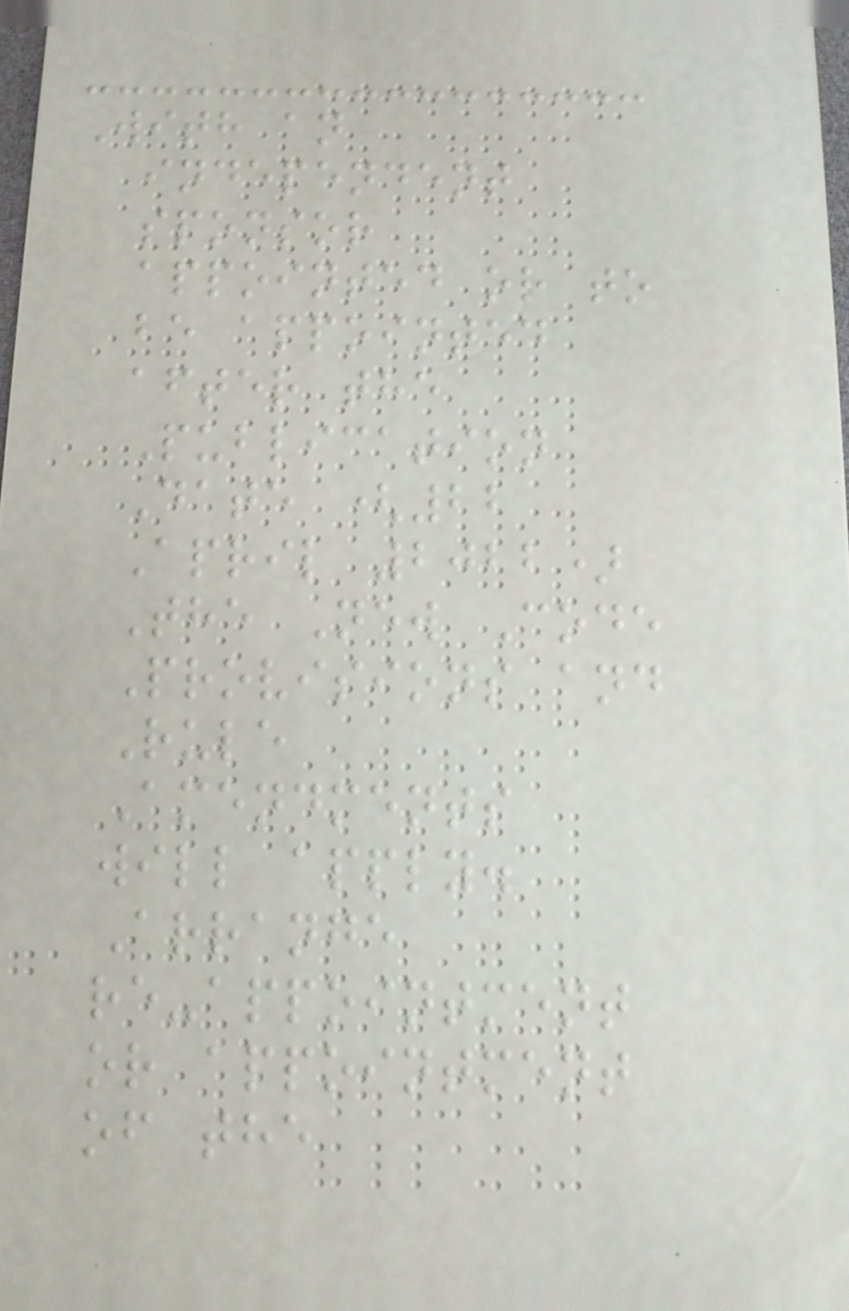With an
independent
sponsor
appointed or to
be appointed
after the
Publication
Date (22
April 2022)
The New Code
Provisions and
Rule
Amendments
will apply.
Arrange
re-appointment
or appointment
of the
